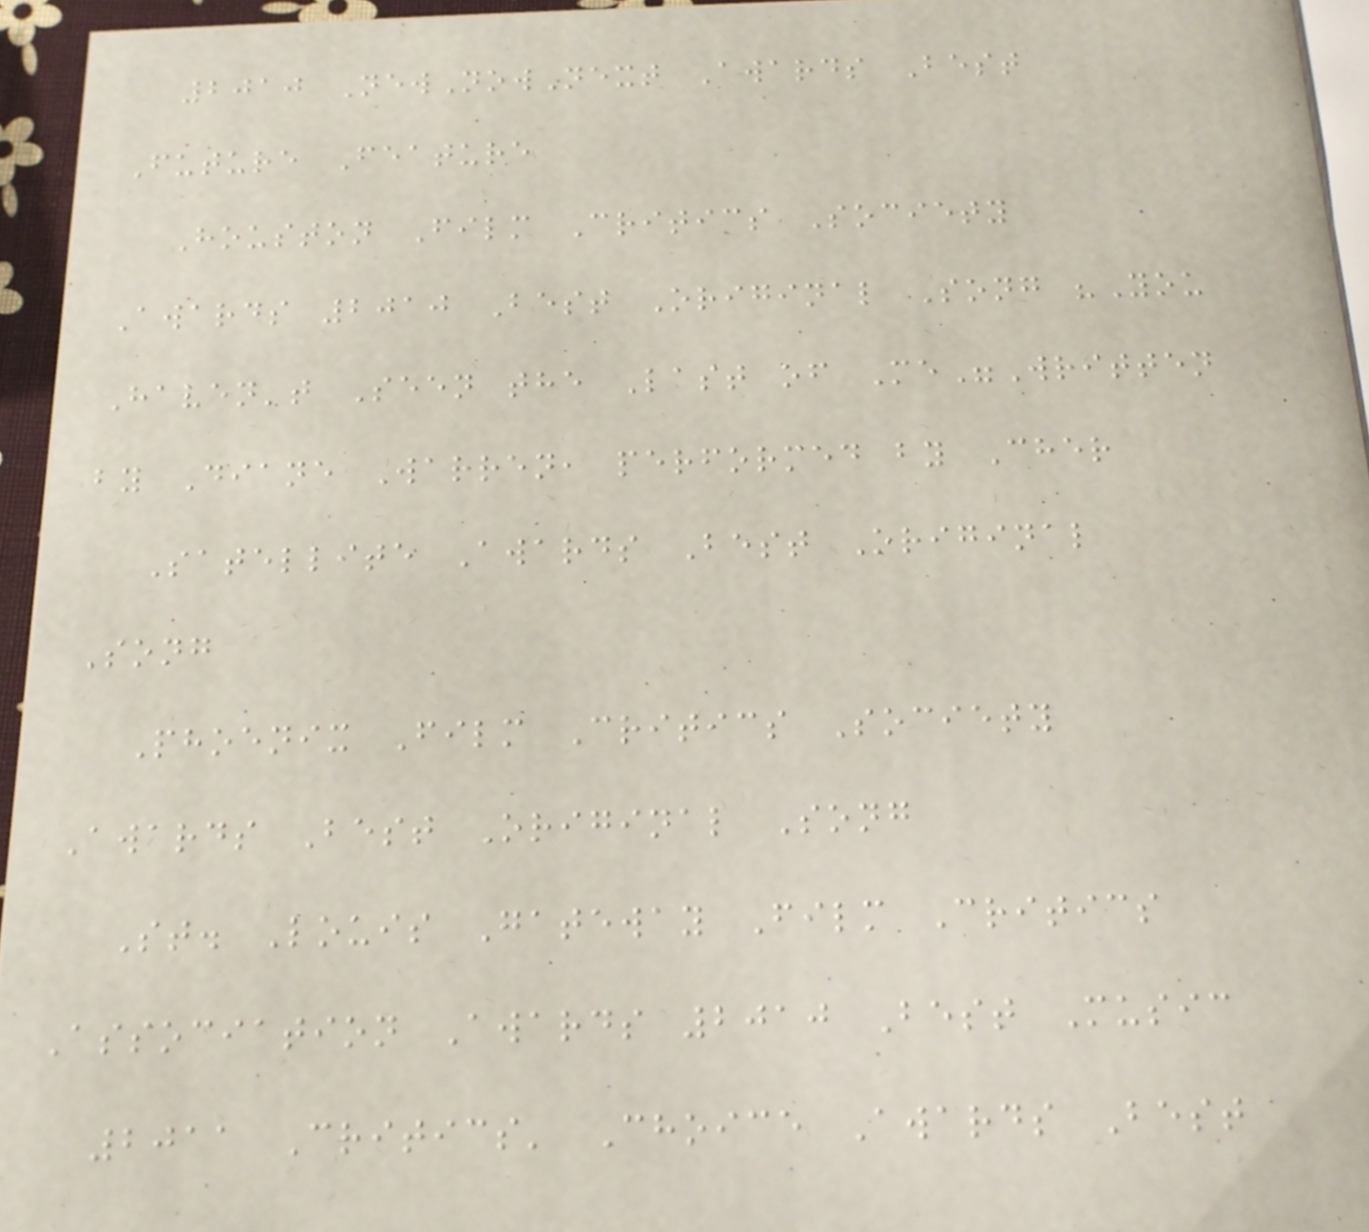2010 NewNowNext Awards Best
Future Feature
Houston Film Critics Society
Awards 2010 Best Original Song "You
Haven't Seen the Last of Me"Written
by Diane Warren, performed by Cher
Satellite Awards Best Original
Song
Phoenix Film Critics Society
Awards Best Original Song
St. Louis Gateway Film Critics
Association Awards 2010 Best Music
2011 Critics' Choice Awards Best
